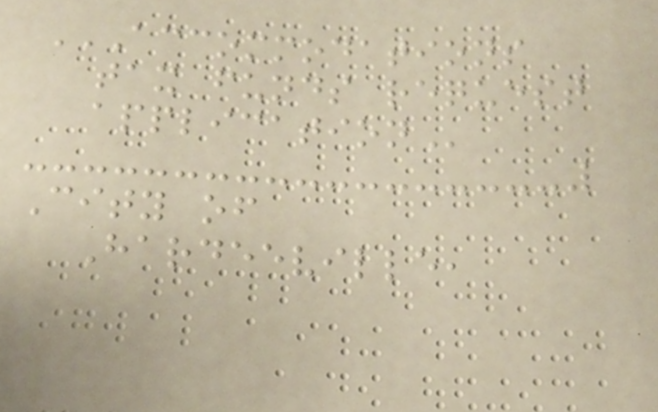ACCOMMODATIONS
TAX FUNDS REQUEST
APPLICATION
City of
Hardeeville,
